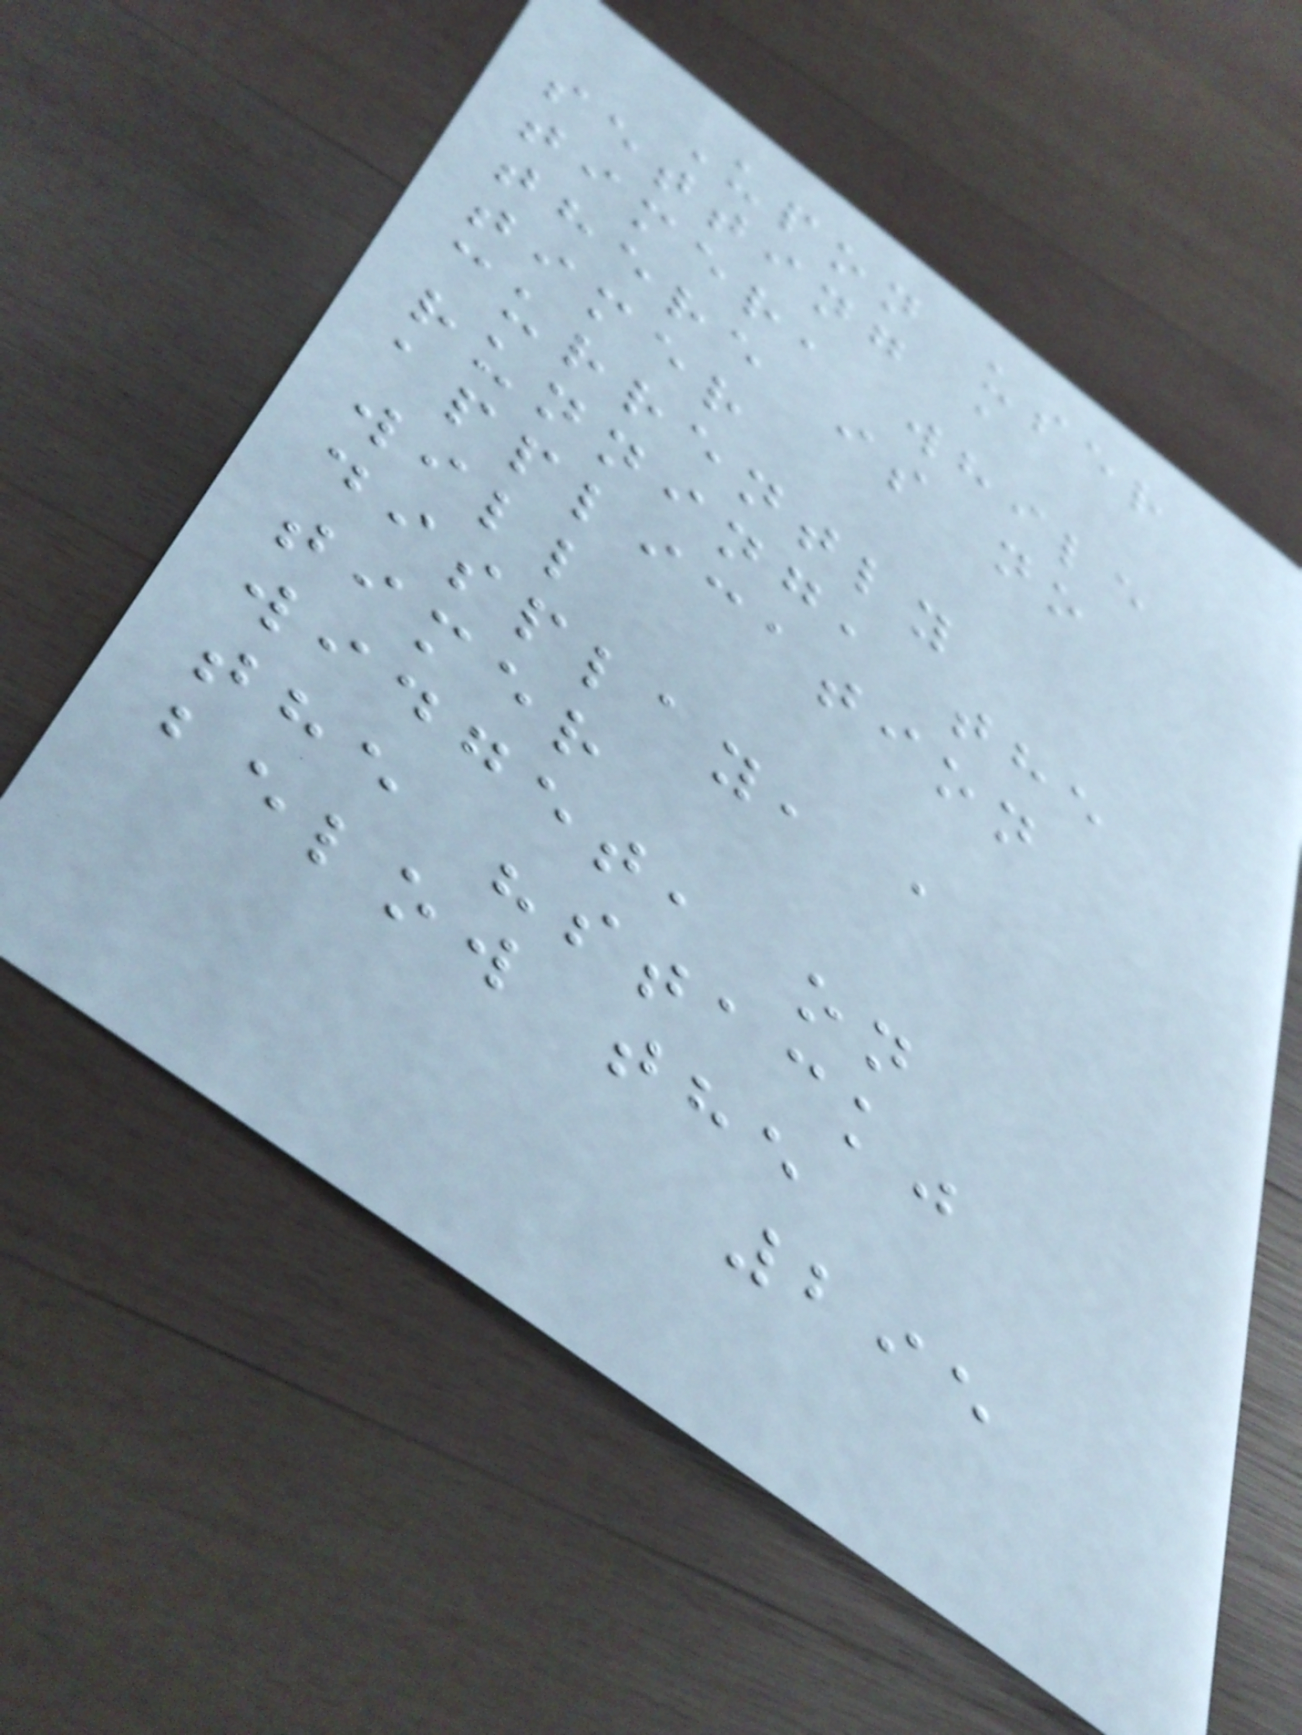Upon user
setting a
timer, while
there is no
timer
currently
running, the
application
will
display, a
timer
widget, on
the "stack"
below the
295
